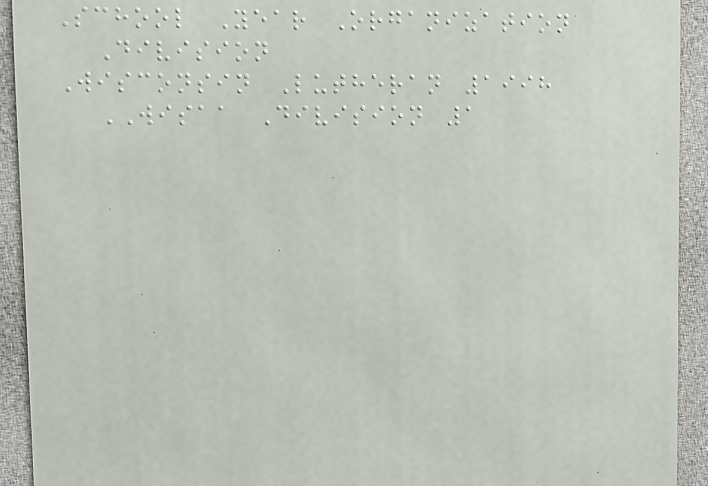School Year Organization
Division
Wisconsin Lutheran 1998
WISAA Division 1
